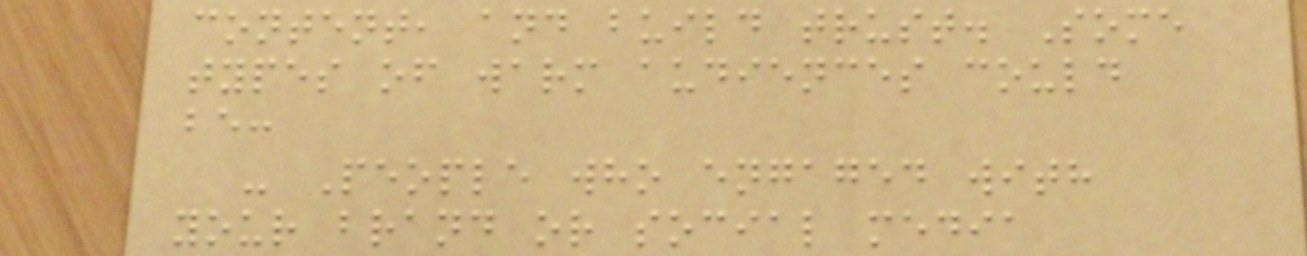content, and build trust. Some
types of warm audiences could
be:
- People who engaged with
your brand or social media
